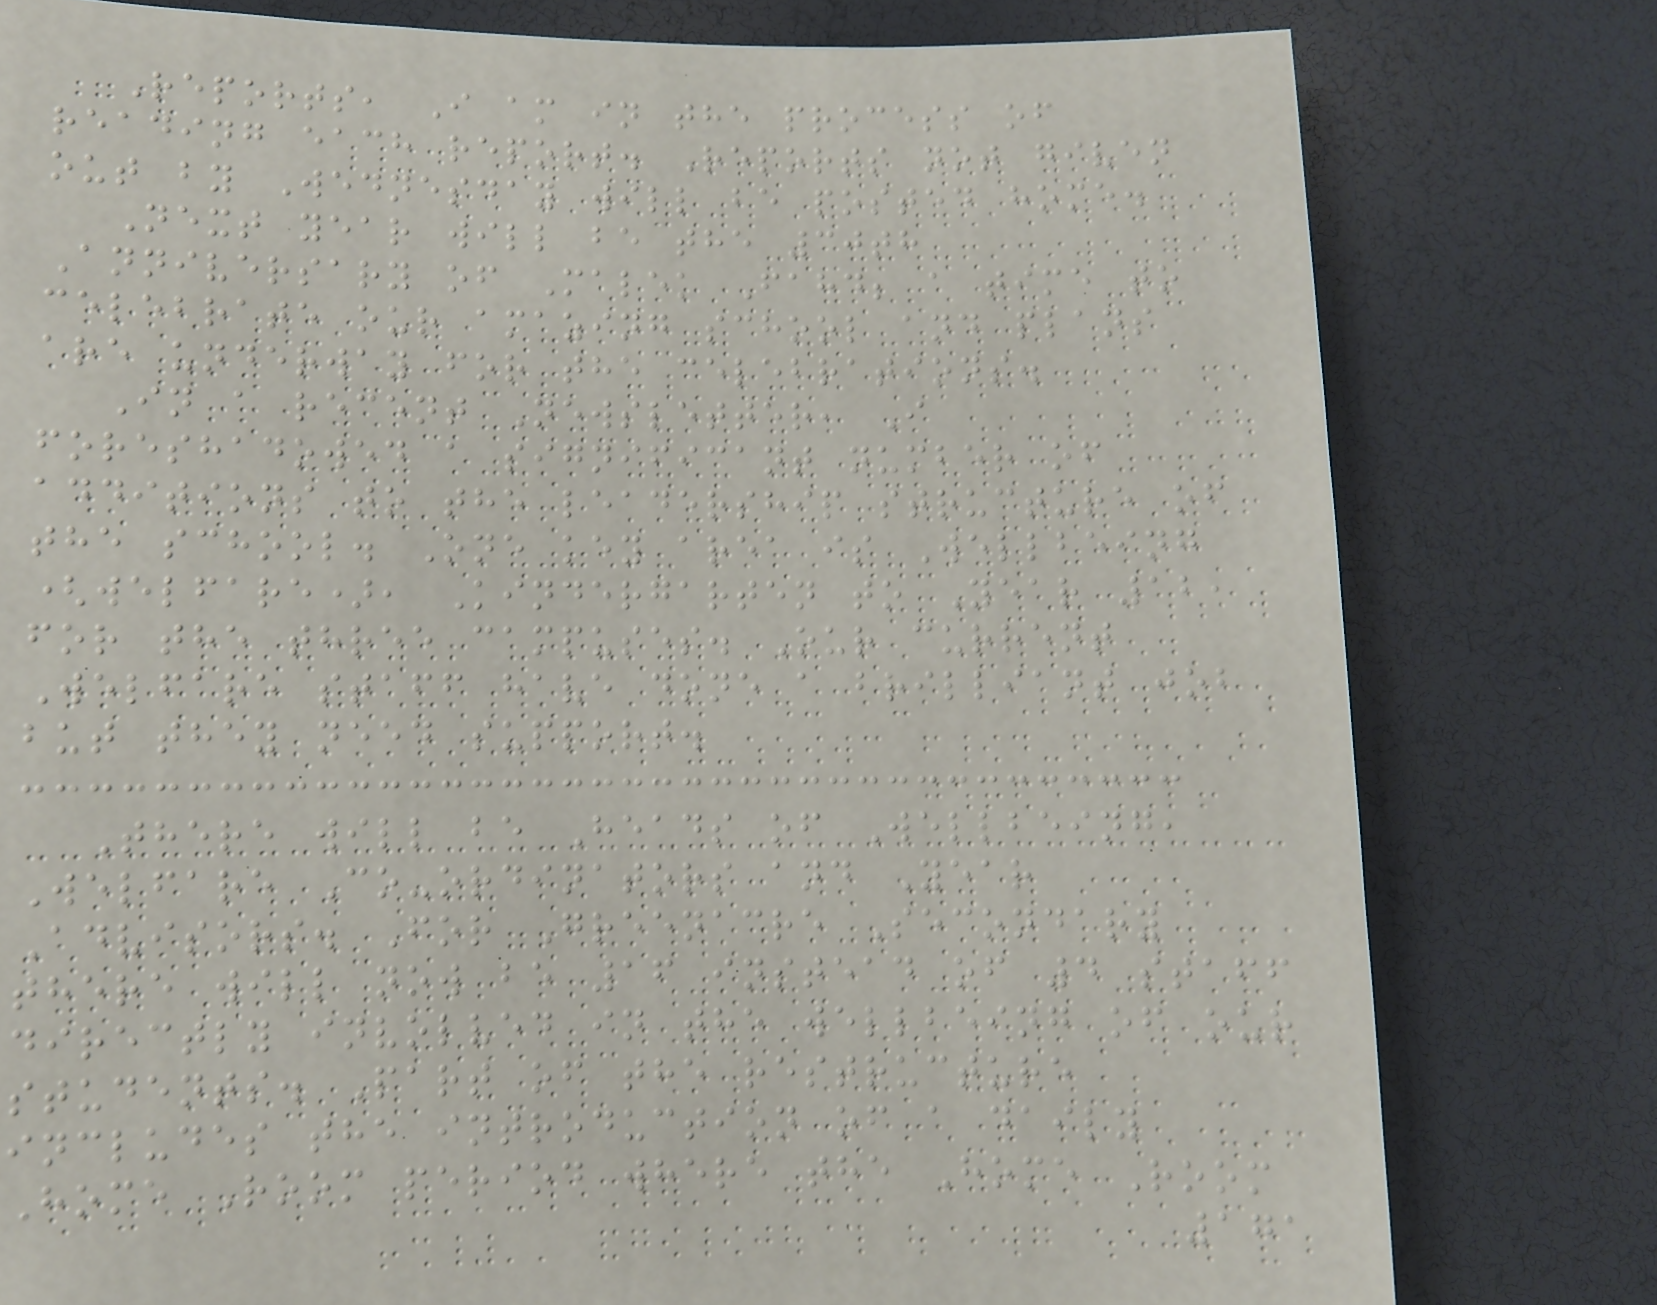Reports, I am in the process of
reading each report. Reports not given
out by Wednesday will be posted home.
Next year will be the 30th
Anniversary of Malek Fahd; a time to
celebrate our amazing school and plans
are underway for the celebrations.
In a recent Newsletter, I
foreshadowed a significant number of
additions to the leadership structure of
the school. One key area is Wellbeing
(welfare), Kindergarten to Year 12,
for the three campuses. Our current
Welfare staff have done a brilliant job
but they need support.
There will be Heads of Wellbeing,
Welfare Co-ordinators and Year
Advisors. For Greenacre Secondary
there will now be 16 instead of 4 staff
directly involved in the wellbeing of our
students. Part of the restructure
includes the introduction of a daily
Home Room period where the Home Room
171
